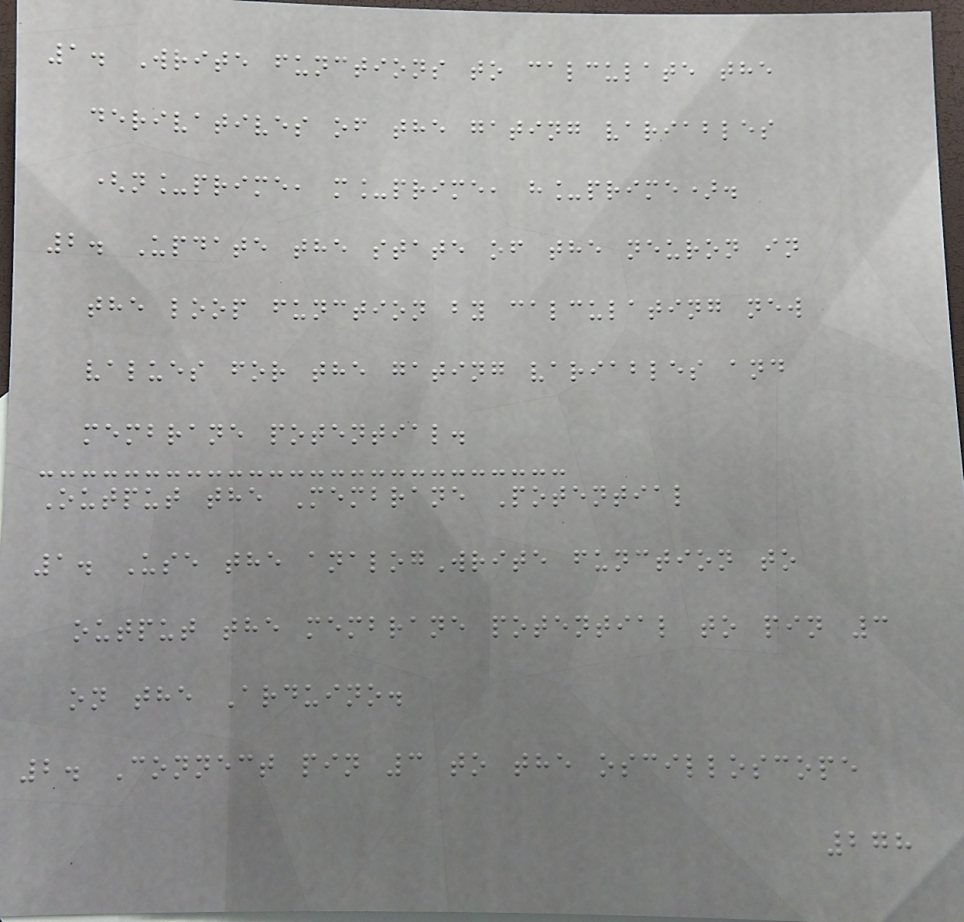1. Write functions to calculate the
derivatives of the gating variables
(n_prime, m_prime, h_prime).
2. Update the state of the neuron in
the loop function by calculating new
values for the gating variables and
membrane potential.
Output the Membrane Potential
1. Use the analogWrite function to
output the membrane potential to pin 3
on the Arduino.
2. Connect pin 3 to the oscilloscope
278
